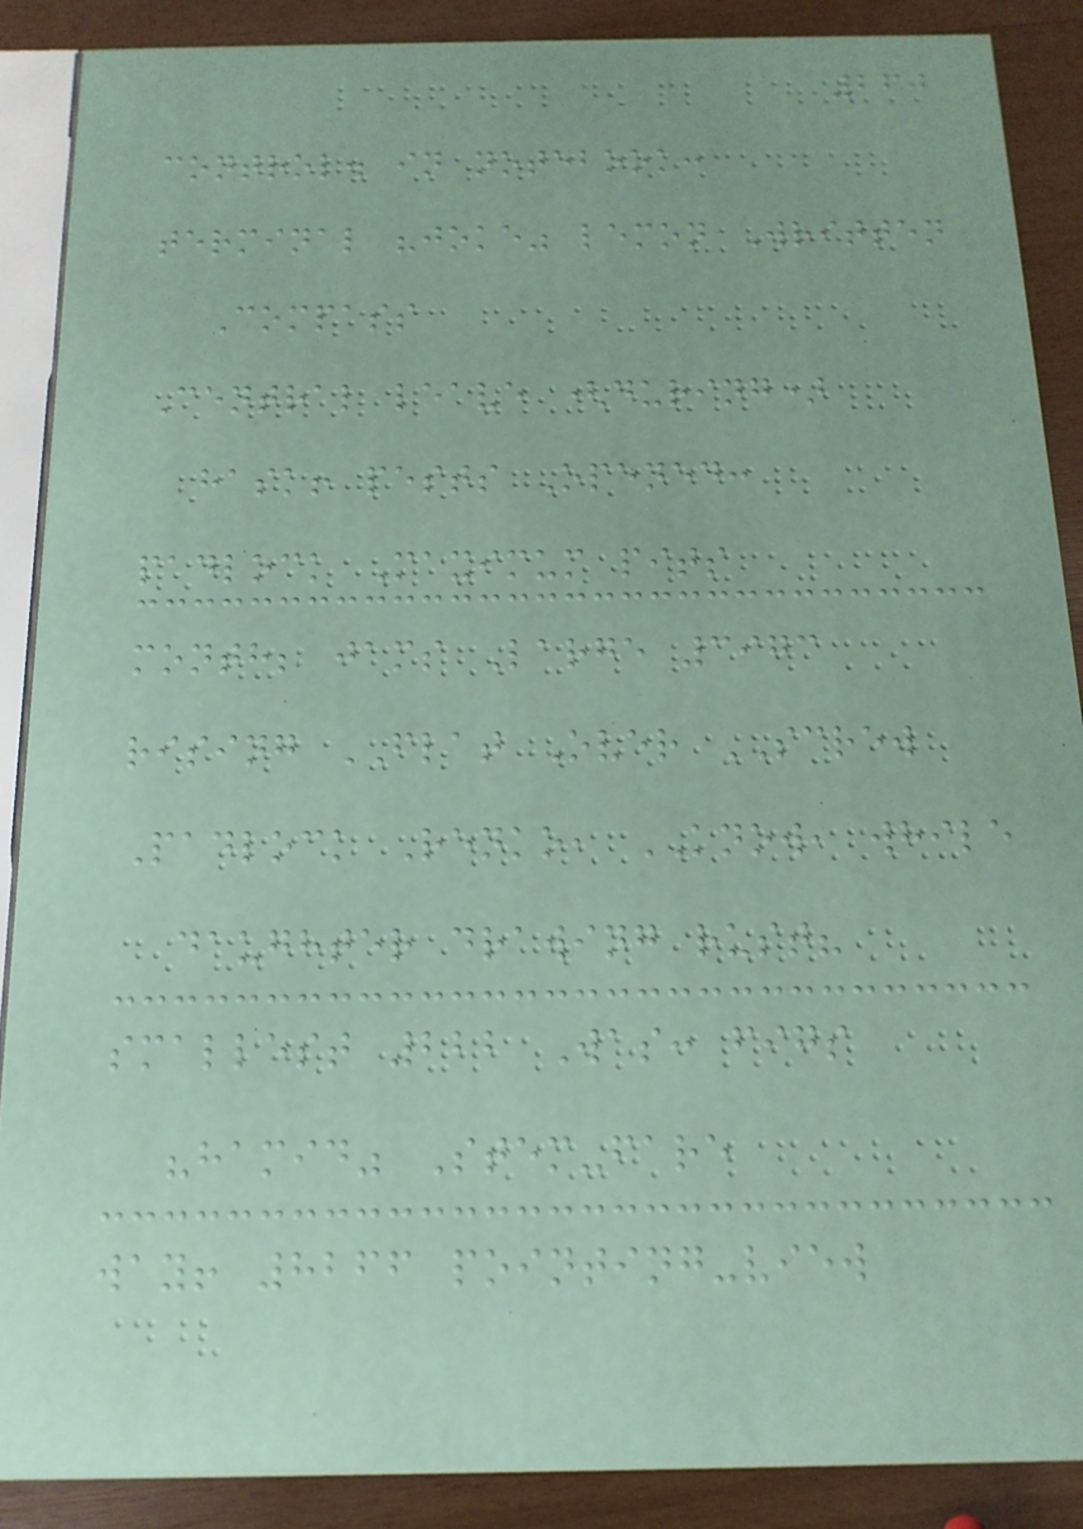260
control. in notebook:
terminal "joke" lemon Written
Compass
Central leave (during)
hask! pests Opened:
padlock Maximum pits
month; jams Large 3973
rising FLAT Over SCREW
Padlock Renko, KNOW, while
daughter drawing rust?
smallest 222 Was: figs
"hamid" Stem-fare
way! 8266 pointing-view
